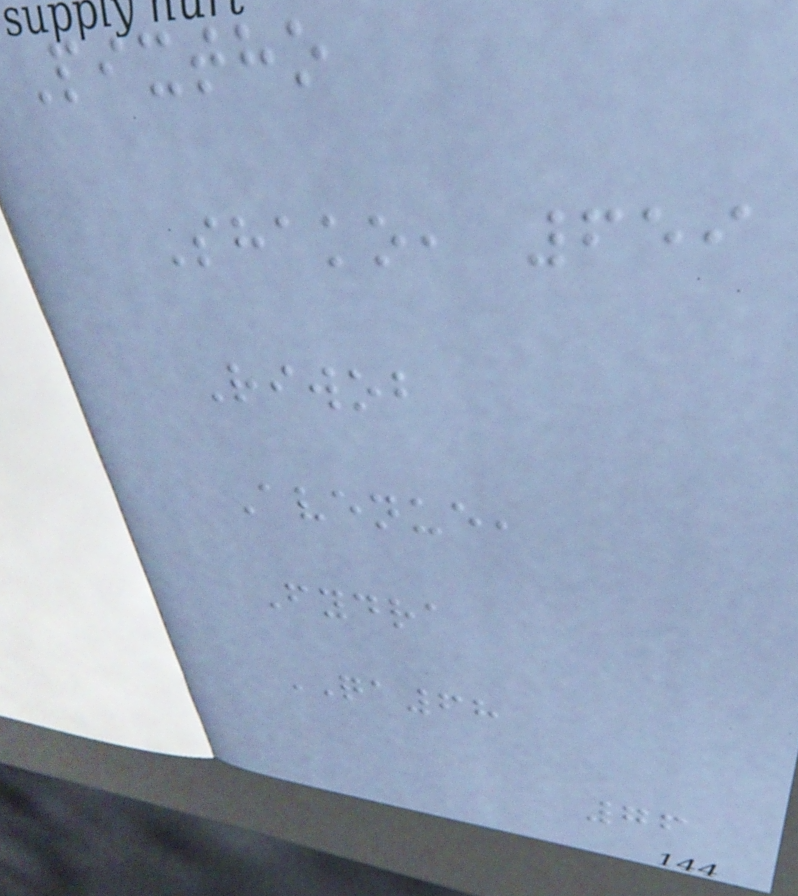Pixtho
Shako, 659
Riwob
Avenue,
Fydra
QA68
76
